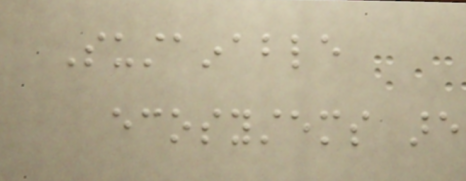Sustainable
ecosystems are
